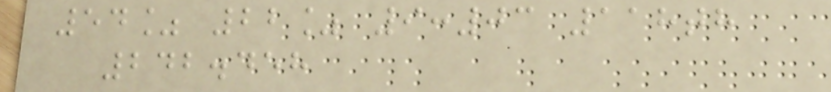54% 22% 9:03 118th
242.458
